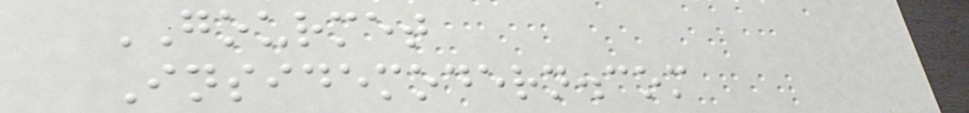GOURMET
Insidemodern.com
